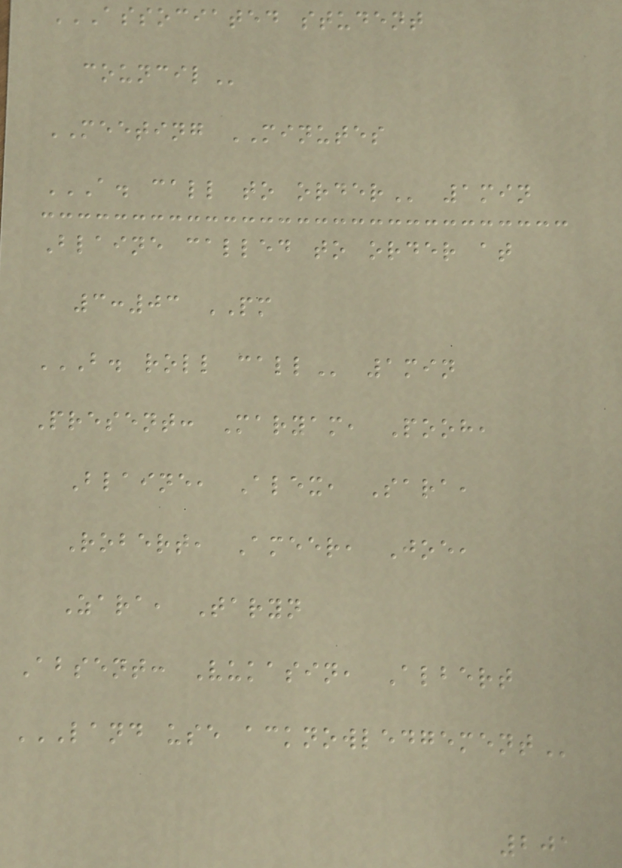ASSOCIATED STUDENT
COUNCIL
MEETING MINUTES
A. CALL TO ORDER 1min
Blaine called to order at
3:03 PM
B. ROLL CALL 1min
Present: Maryam, Pooh,
Blaine, Alex, Sara,
Robert, Ameer, Joe,
Zara, Taryn
Absent: Vukasin, Albert
LAND USE ACKNOWLEDGEMENT
201
